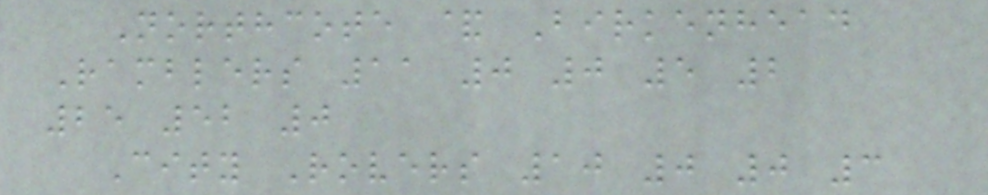Northcote & Birkenhead
Ramblers 11 0 0 5 2
25 52 0
City Rovers 10 0 0 3
